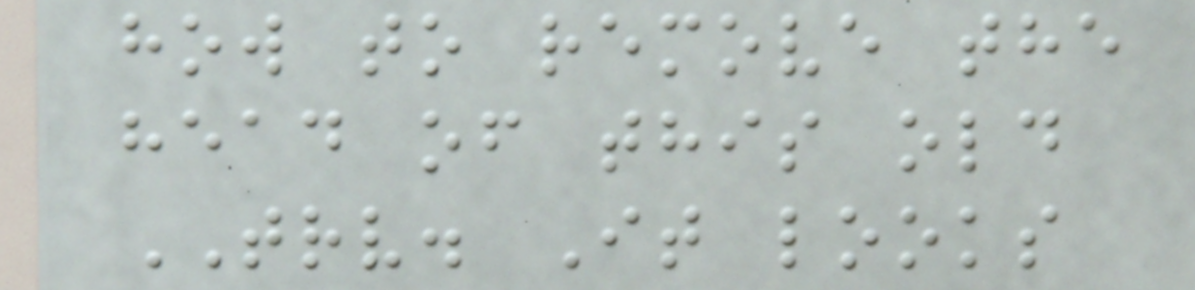how to remove the
head of this old
TRV. It looks
